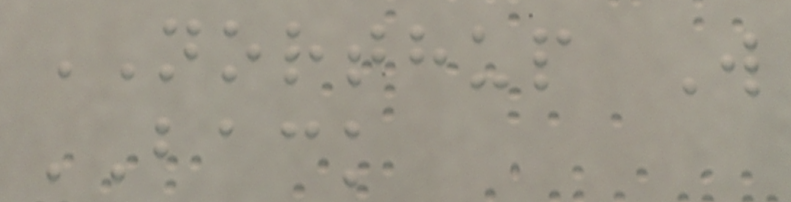NORTHUP W
BACK
